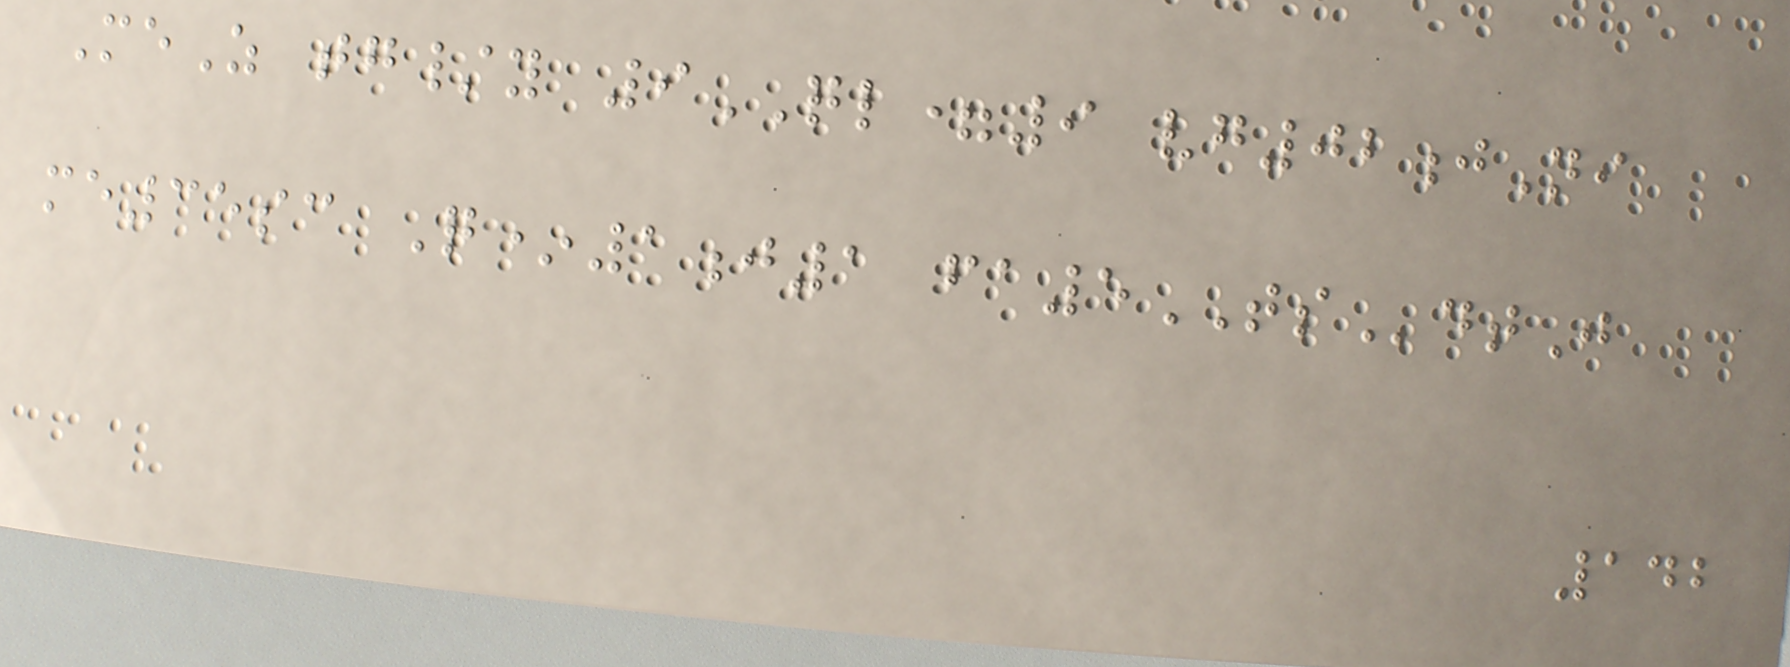MeZ tg/y 9QL=9 vg02jNi
me35sc Q*1j1 fa5TSdtJ
142
